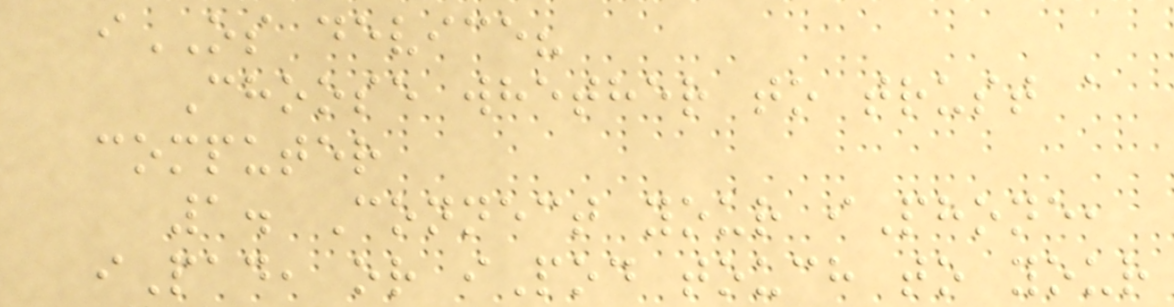iOS device?
Choose whether to trust a
computer
1. Connect your iPhone,
iPad, or iPod touch to your
